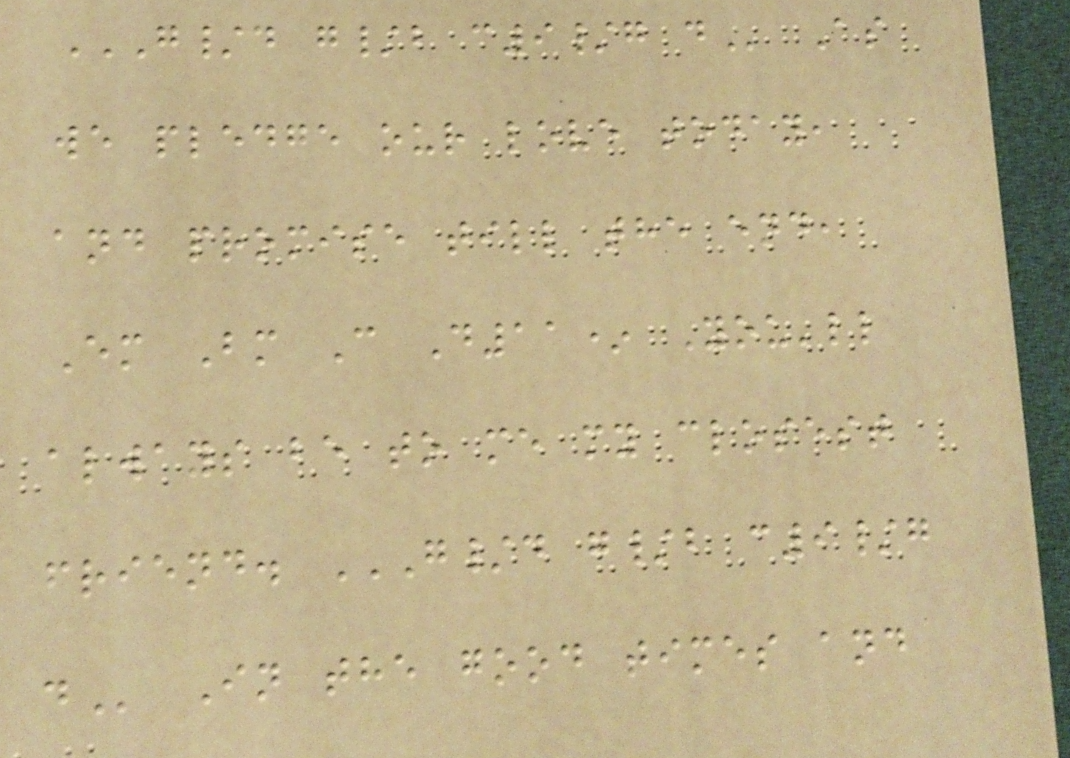G/D G/B C9/G D As
we pledge our love today,
and promise till the end,
Em Bm C D11* You'll
always be to me my closest
friend. G/D G/B C9/G
D In the good times and
